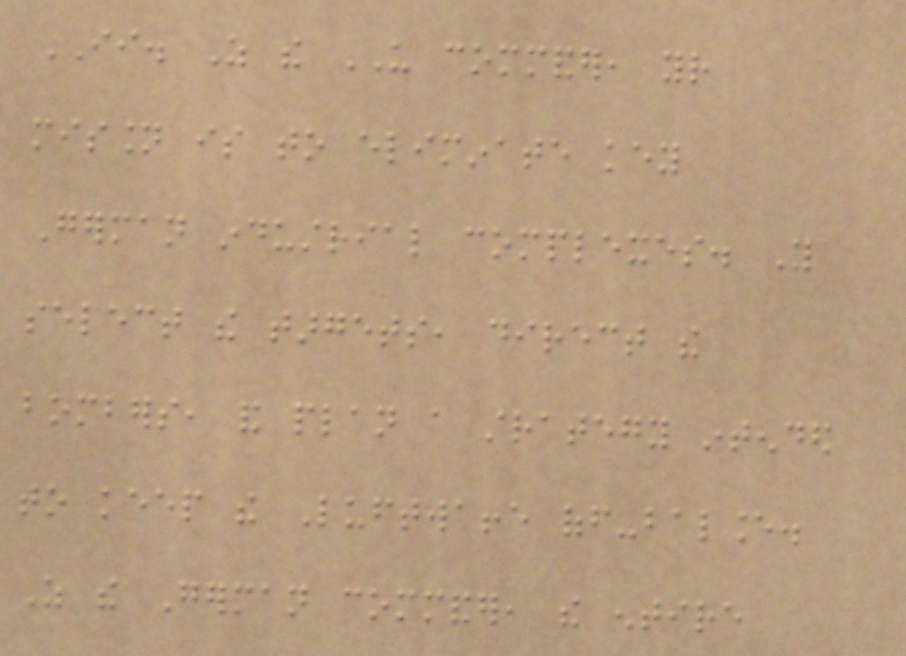II. As the US commander, your
mission is to eliminate key
German industrial complexes. You
select the targets, direct the
bombers, and plan a strategy intended
to keep the Luftwaffe off-balance.
As the German commander, the entire
